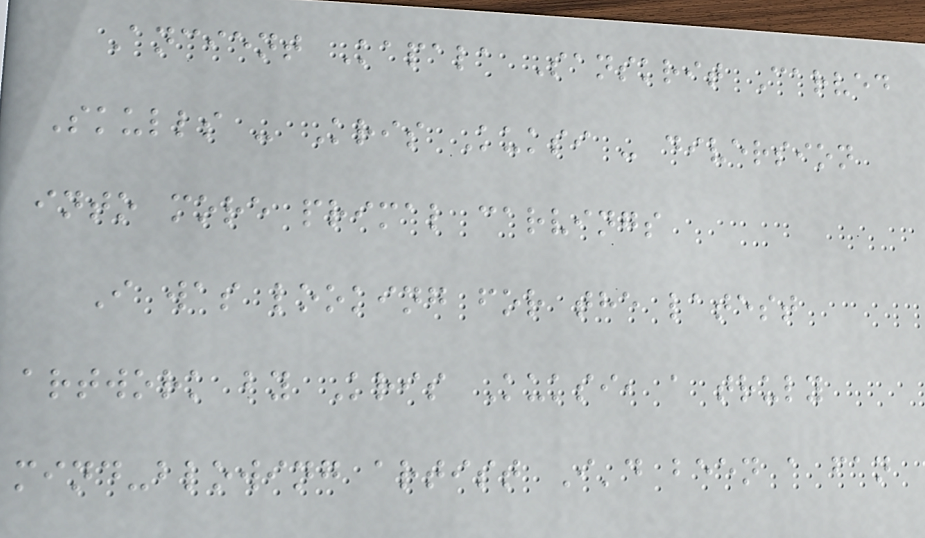Ancient Kapala Sanskrit Carved
Skulls - Kris Kuksi - diversion
into more primal carvings
I was looking for the latest
artwork by Kris Kuksi, a truly
mind-blowing artist I'd been a fan
